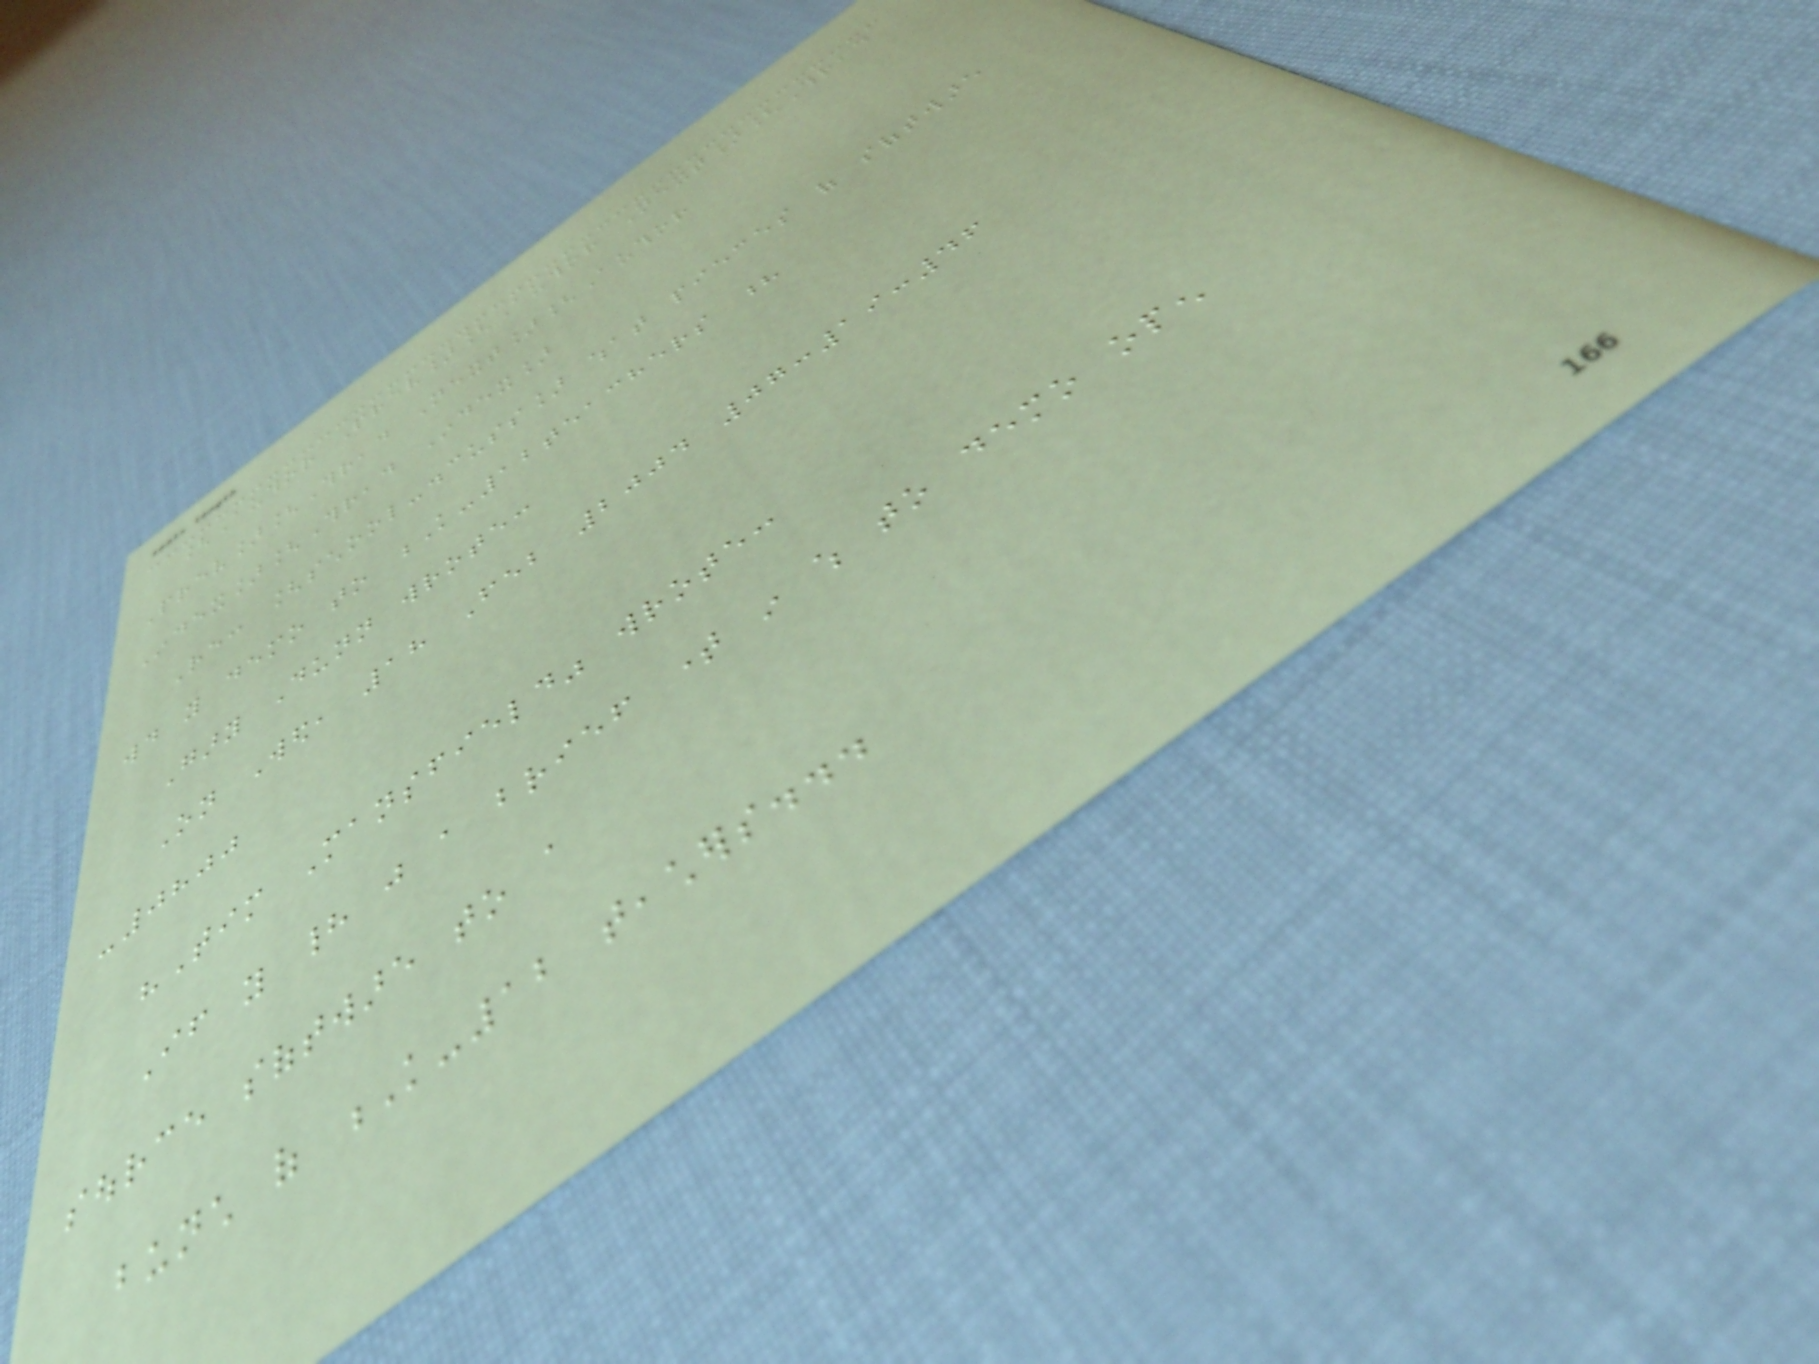[Author Prev][Author Next][Thread
Prev][Thread Next][Author
Index][Thread Index]
Re: [school-discuss] what pieces of software
would you demo to K-12teachers ?
Gary Dunn wrote:
On Wed, 18 Feb 2004 07:19:46
-0800
"Tim Mansfield" wrote:
If you had just a brief time in which to demo open
source software to a
bunch of K-12 teachers...
